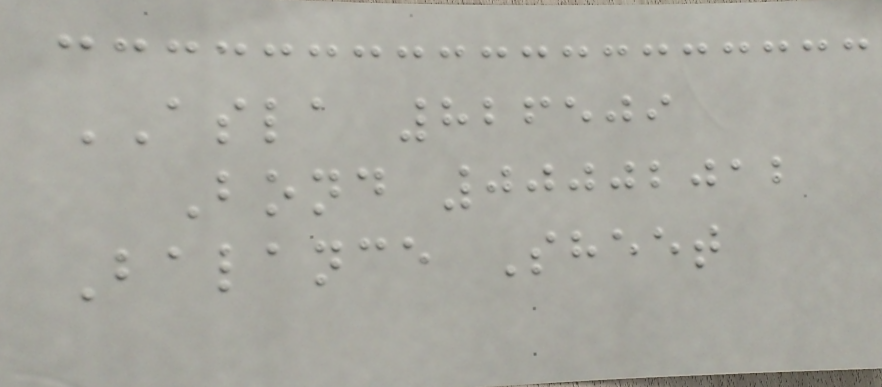ASLA 826509
Bond 00002012
Balance Sheet
